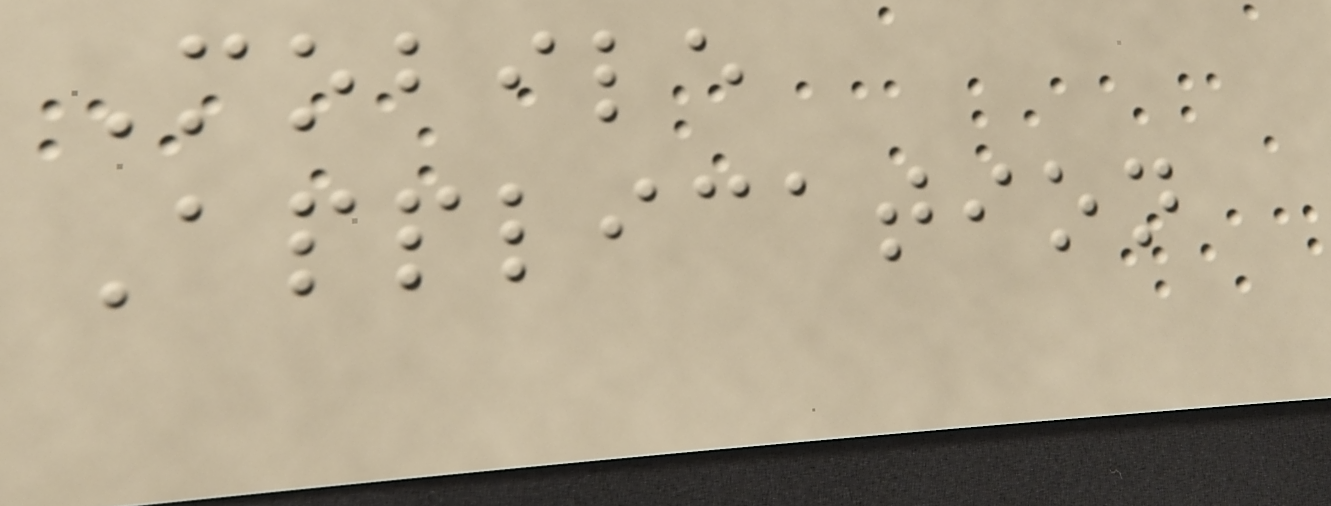Mobile
Application
